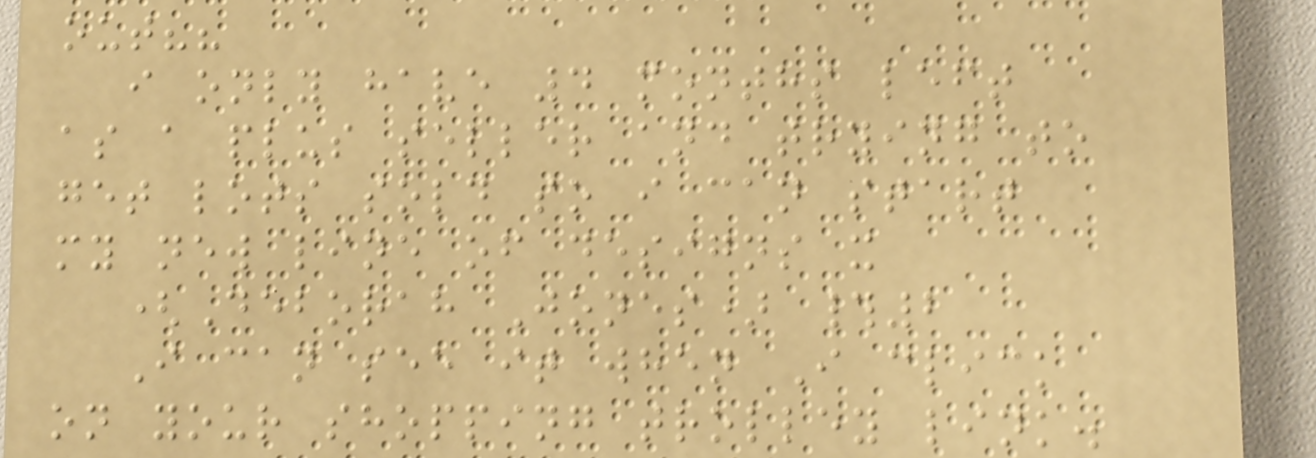out??
i only have 4 months left
as a plus seller and trying to
get lots sold so i can start
my new line of designs x
(Deborah Jones) #2
I can see it when I click
on your shopping trolley link.
